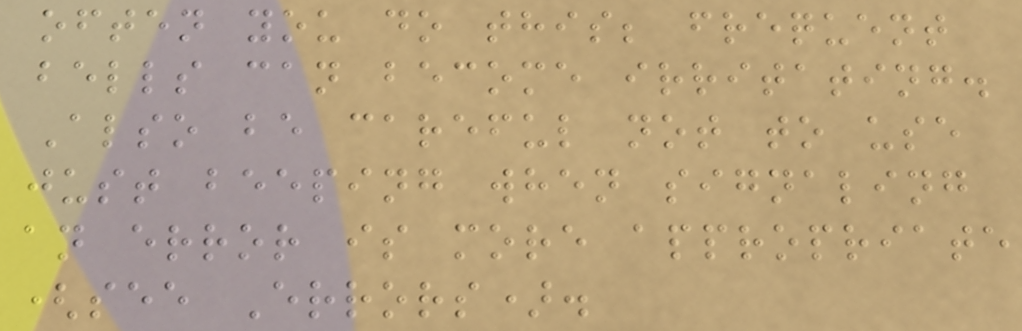often you do this; frequent
bells can become irritating.
Also be careful not to use
just beeping when signaling
an error is more appropriate
(see Errors).
